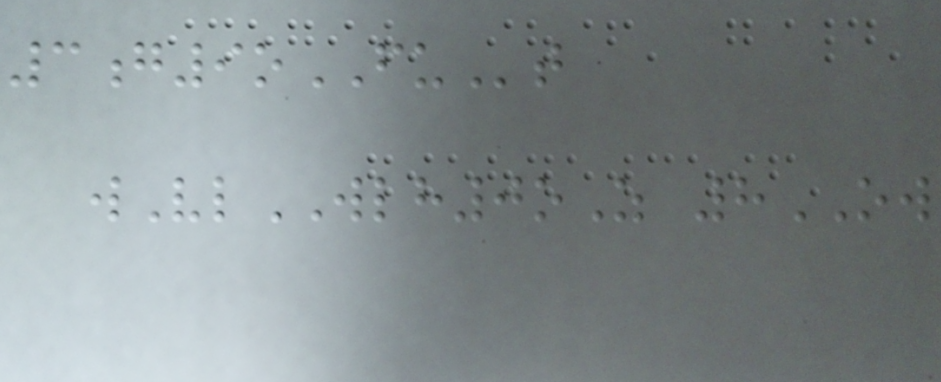3g9oFUt
wVlWLH0oZ 8OW
